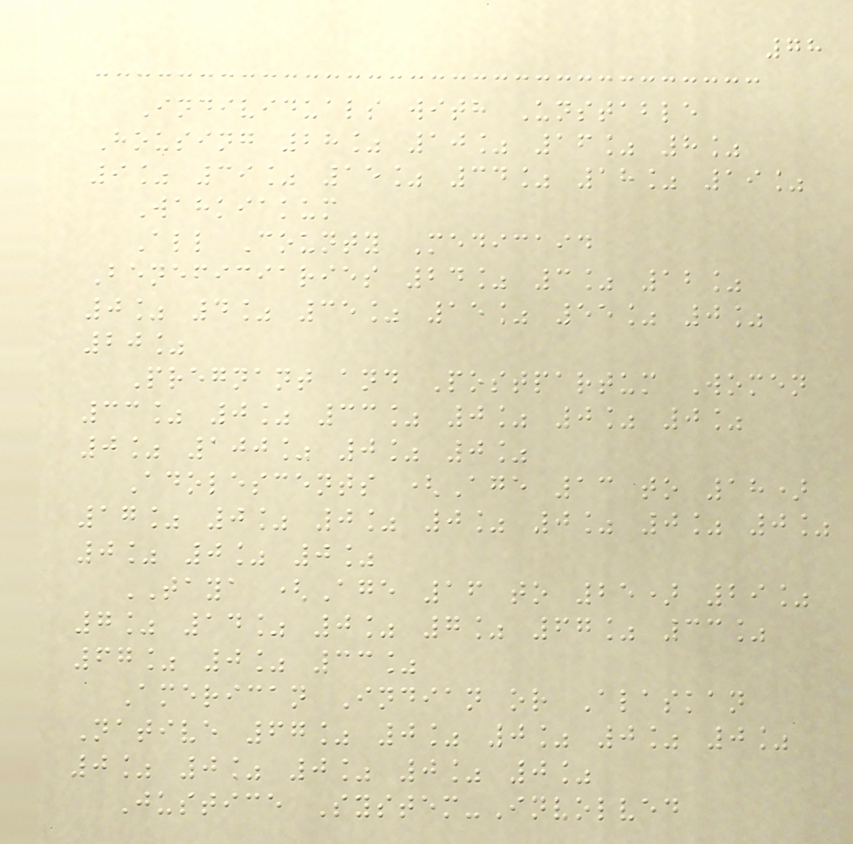78
Individuals with Unstable
Housing 28% 10% 16% 8%
9% 39% 15% 34% 18% 19%
Wahkiakum
All County Medicaid
Beneficiaries 24% 3% 12%
0% 4% 35% 15% 55% 0%
20%
Pregnant and Postpartum Women
33% 0% 33% 0% 0% 0%
0% 100% 0% 0%
Adolescents (Age 13 to 18)
17% 0% 0% 0% 0% 0% 0%
0% 0% 0%
TAYA (Age 16 to 25) 29%
7% 14% 0% 7% 67% 33%
67% 0% 33%
American Indian or Alaskan
Native 67% 0% 0% 0% 0%
0% 0% 0% 0% 0%
Justice System-Involved
